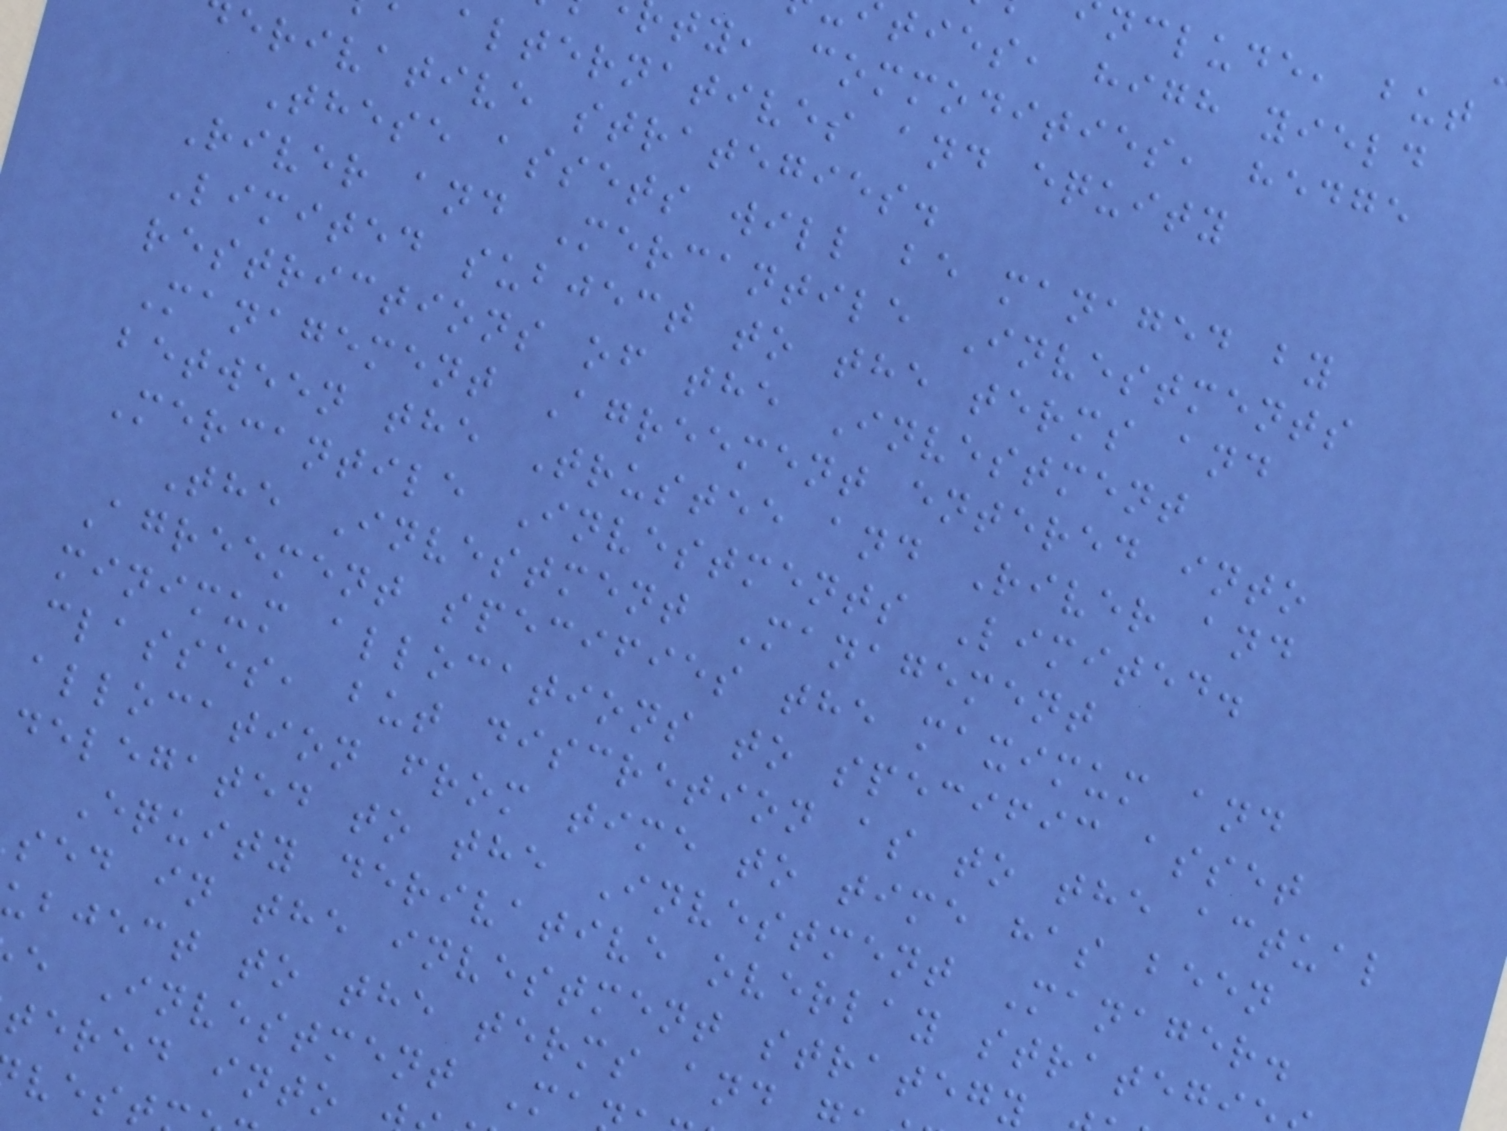nclude, but
ties, high yield
ty, commodities, hedge
alternatives and equity
erivative strategies.
These assets will be managed by
River and Mercantile Investments
Limited subject to the terms and
restrictions of the Investment
Management Agreement entered into
between the Trustee and River and
Mercantile Investments Limited.
The Investment Management
Agreement specifies the maximum and
minimum allocations to specific asset
classes, but discretion as to the actual
allocation from time to time has been
delegated to the Investment Manager.
Equity derivative overlay strategi
sed in the investment strategy
ubject to the terms and
e Investment Ma
tered into
